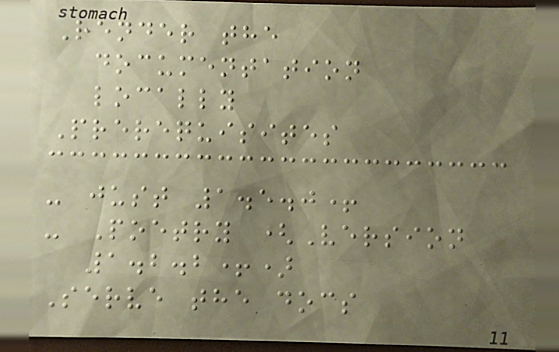Render the
documentation
locally
Prerequisites
- just 1.5.0+
- Poetry (Version
1.2.2+)
Serve the docs
